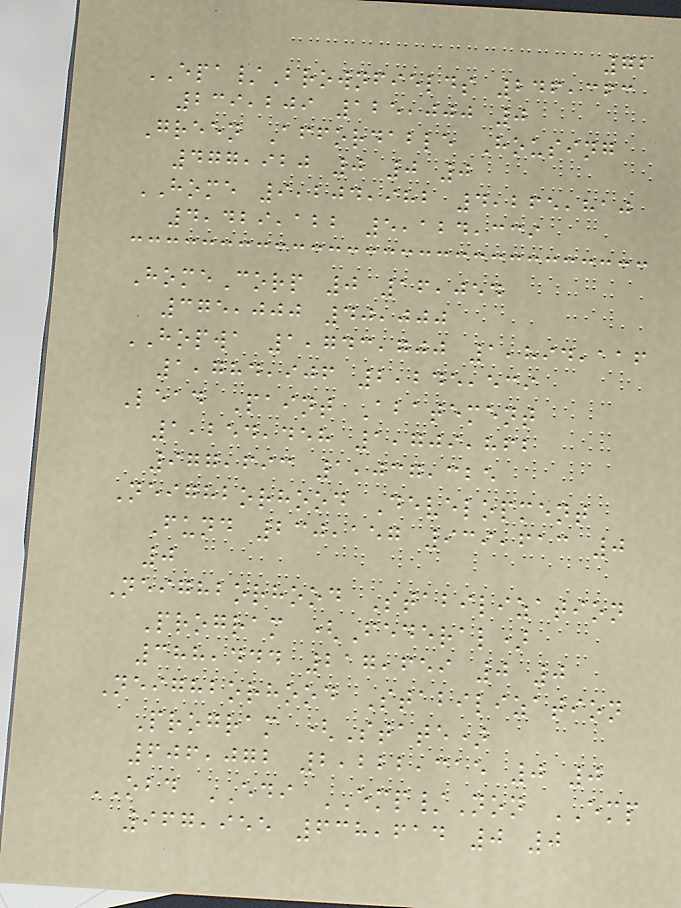72
EPA/Brownfields 246,363
239,209 125,000 0
Green Affordable Housing
477,920 0 0 0
HOME 9,204,982 4,265,810
4,429,122 5,124,339
HomeCorp 0 16,054
375,000 40,000
HOPWA 1,743,700 1,894,116
1,784,906 2,245,539
Lead Paint Abatement
1,254,458 1,709,862
977,693 1,037,325
Neighborhood Development
Fund 230,157 939,613 0
0
Neighborhood Stabilization
Program (Federal)
388,444 217,659 0 0
Neighborhood Stabilization
Program (State)
606,072 2,222,315 0 0
OBD EDI EMP/Non EMP
967,955 638,614 0 0
